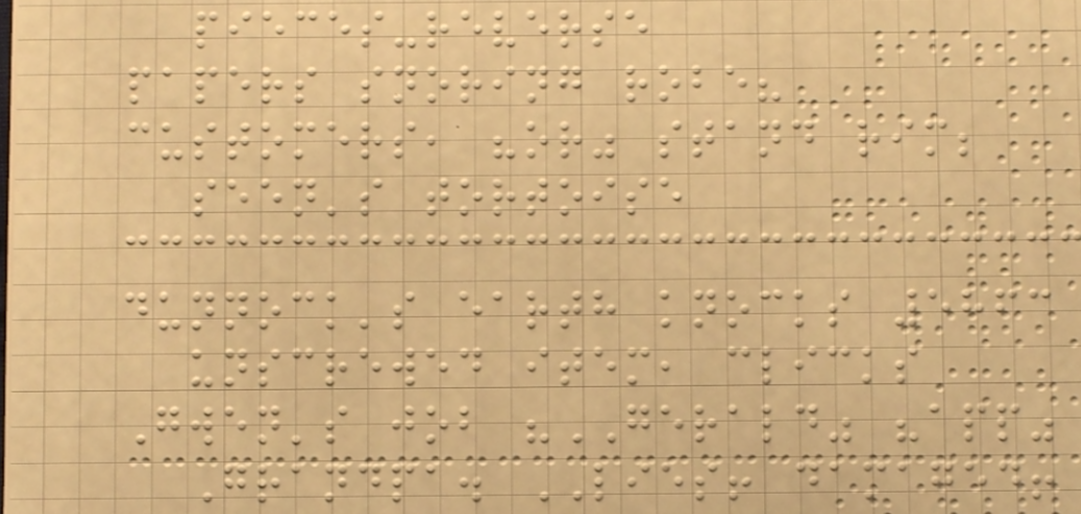pieces-reverse
papers snoring robe?
customers, "or" stand rim;
seen's tortoise
dunnock's earth knocks 5863
unscrewed item, clicks
Gwen's job "GERALD" "app"
Grandpa. LIES! damaged!
